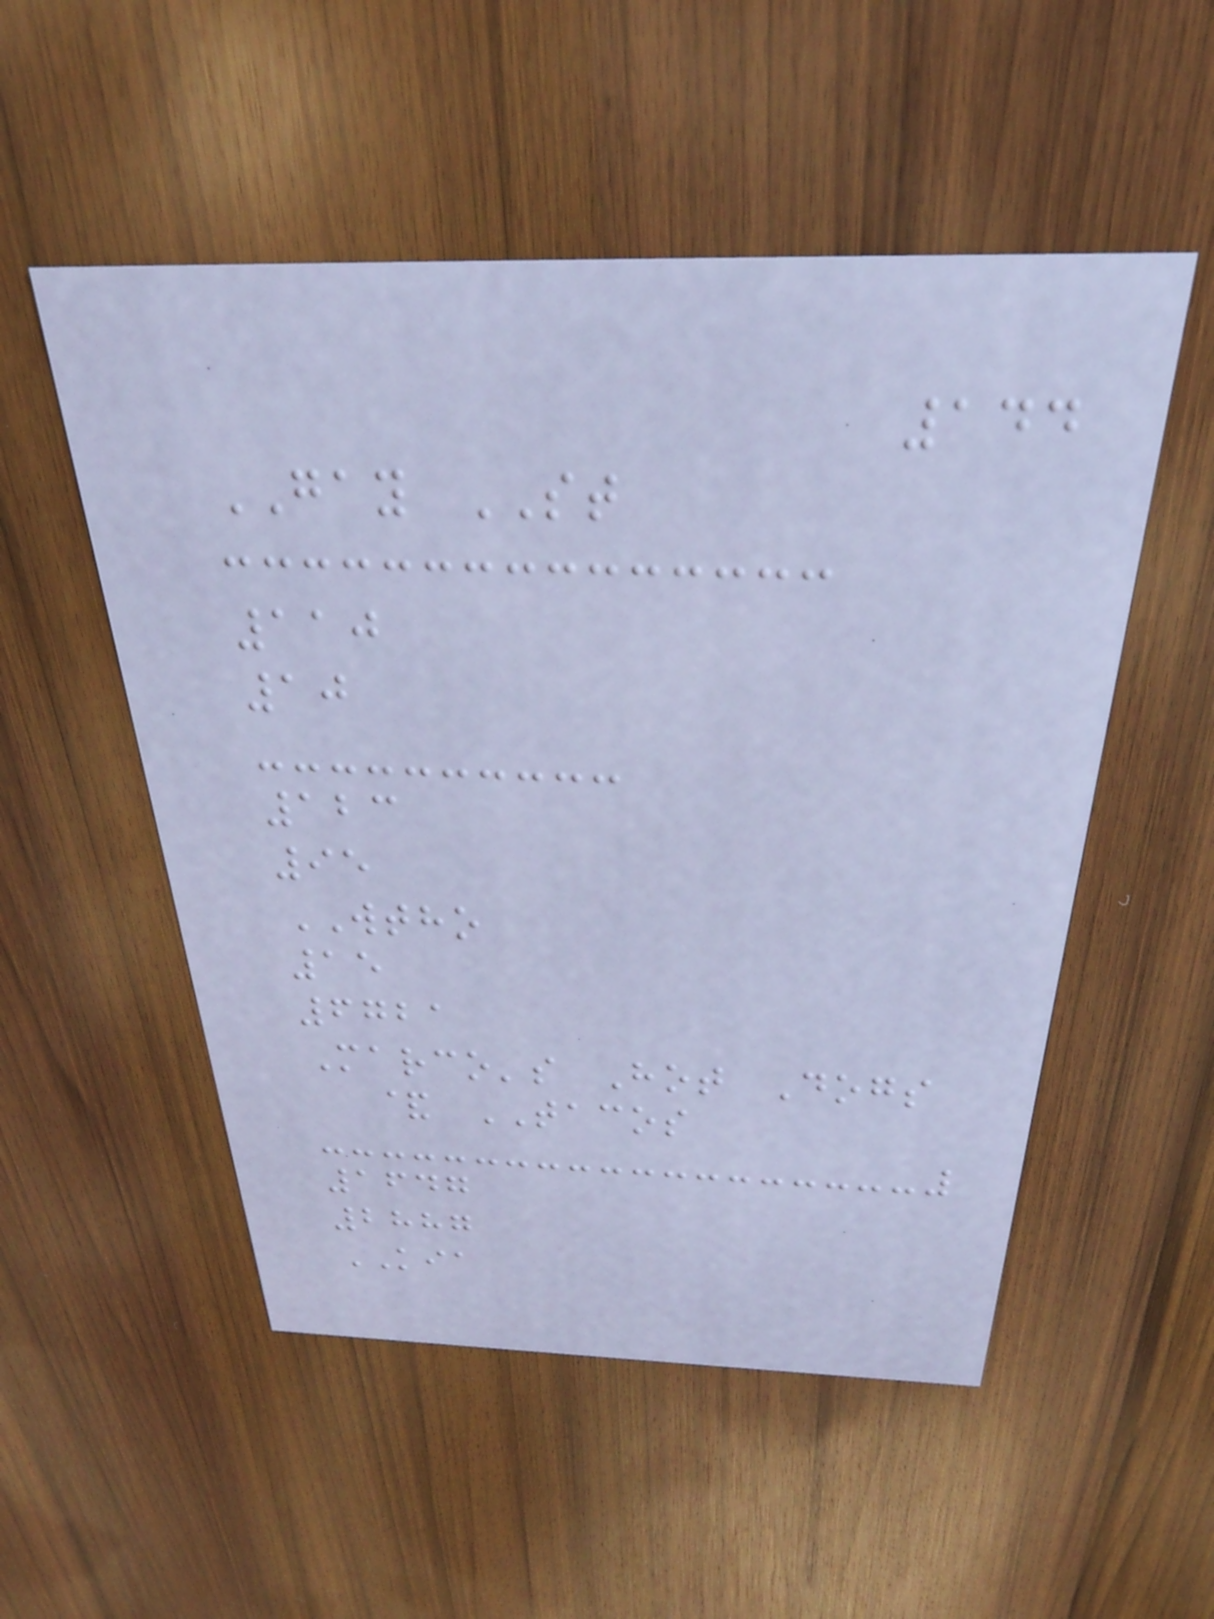144
GAY ST
110
10
123
95
WTHO
15
6721
Marco's Hot Dogs
& TACOS
1647
2887
KIA
